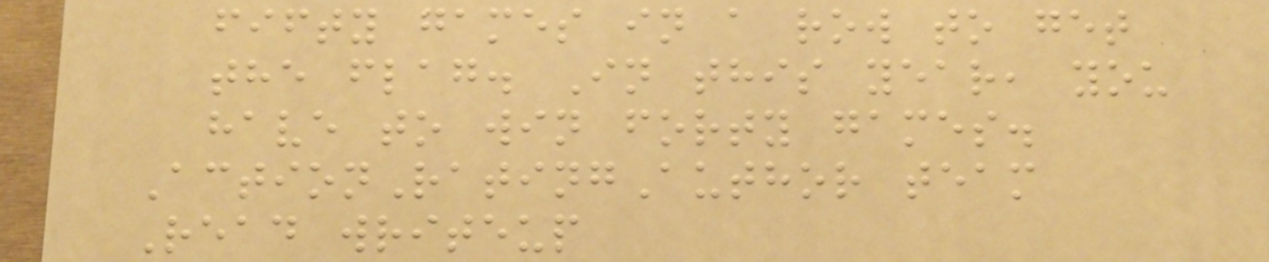fifty games in a row to get
the flag. In this year, you
have to win forty games.
ActionRatingAuthor team
Read writeup
